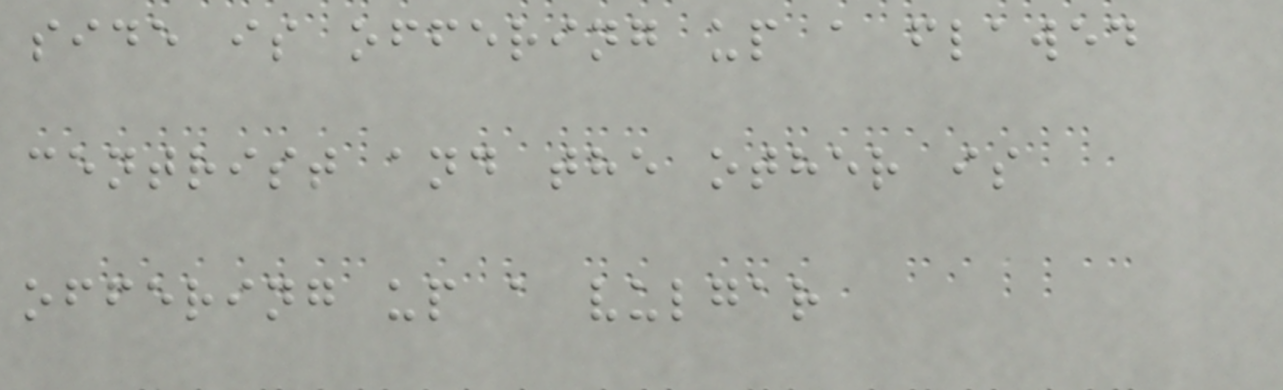side is offering up a flawed
centrist and the other is
offering up a vulgar
